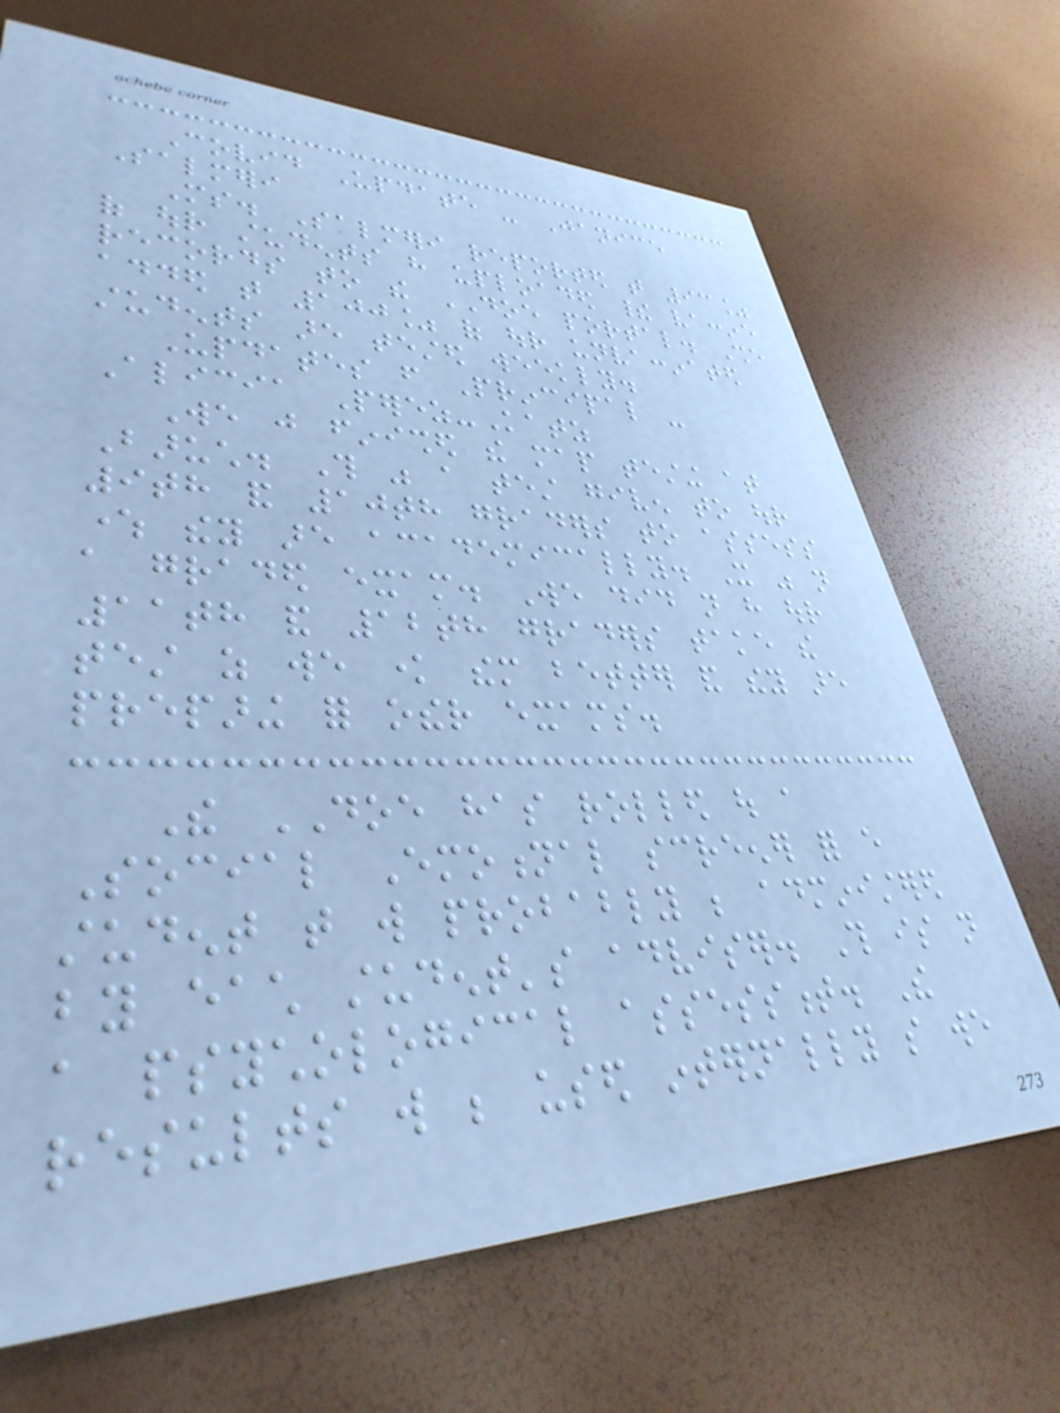Covid Update - Janice
Salmeri
Ms. Salmeri reported that 93%
of our students have uploaded their vaccine
records to the DOE portal. She
added that 100% of our unvaccinated
students are tested weekly.
Updates from Principal -
Alicia Perez-Katz
We just finished the map testing at
Baruch. This was a test given to our
9th and 10th graders to assess
where they are academically. It was not
a graded exam. We did not have our
11th and 12th graders take the
test as we know them better and they are
preparing for other exams.
The DOE has rolled out a
Social Emotional screener for every
student that will probably be administered
by each student's adviser. This is not
a psychological assessment. The
results will be used internally so we
